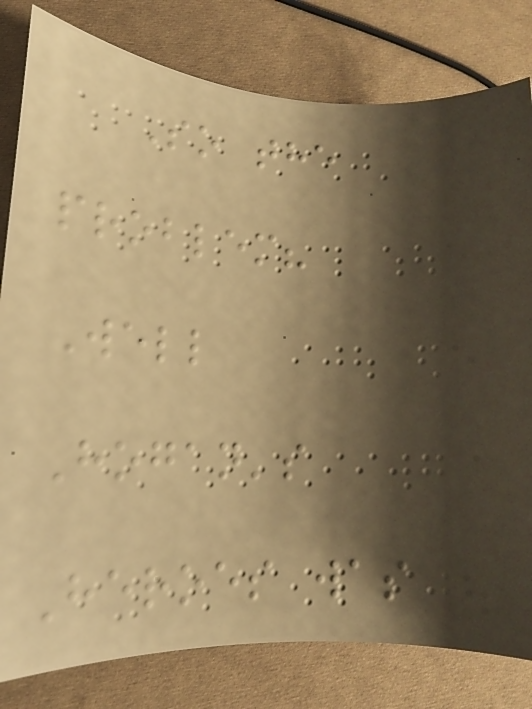So the
problem?
Well
Hogan's
Heroes was
